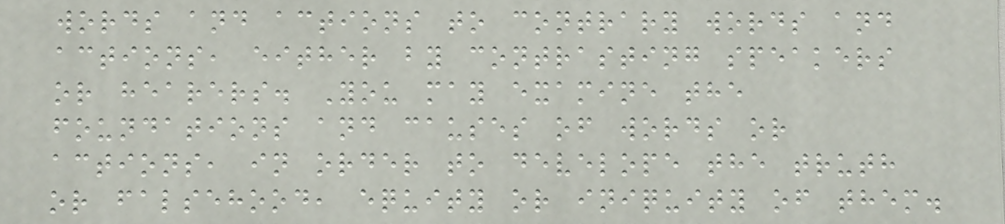words and actions to contrary words and
actions, either by contrasting speakers
or hearers. You may examine the
foundations and causes of words or
actions, in order to develope the truth
or falsehood, equity or iniquity of them.
